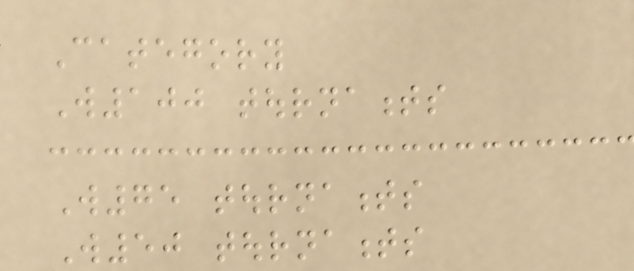Category
W100 tournaments
W75 tournaments
W50 tournaments
